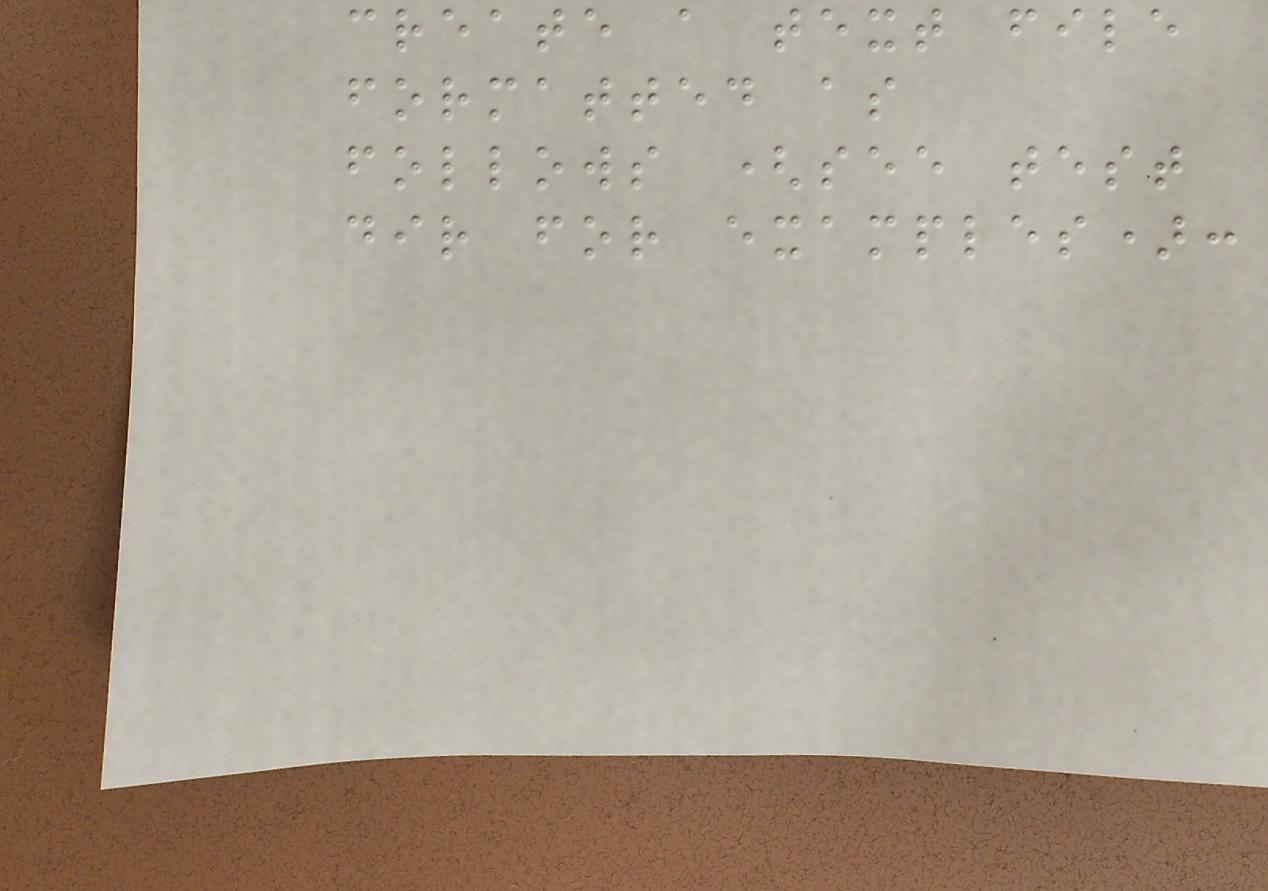create a text file
formatted as
follows (see test
dir for examples):
